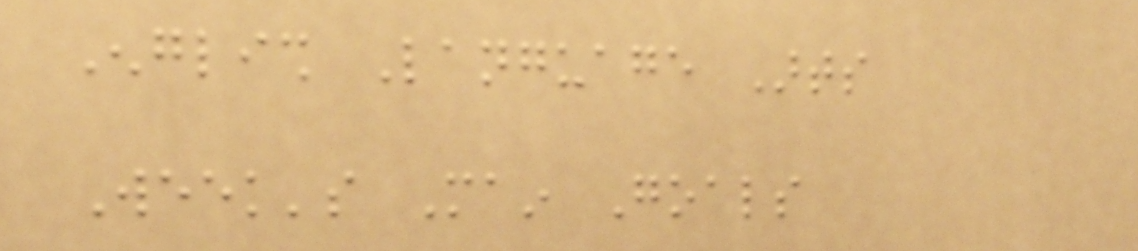English Language Arts
Week's Main Goals
